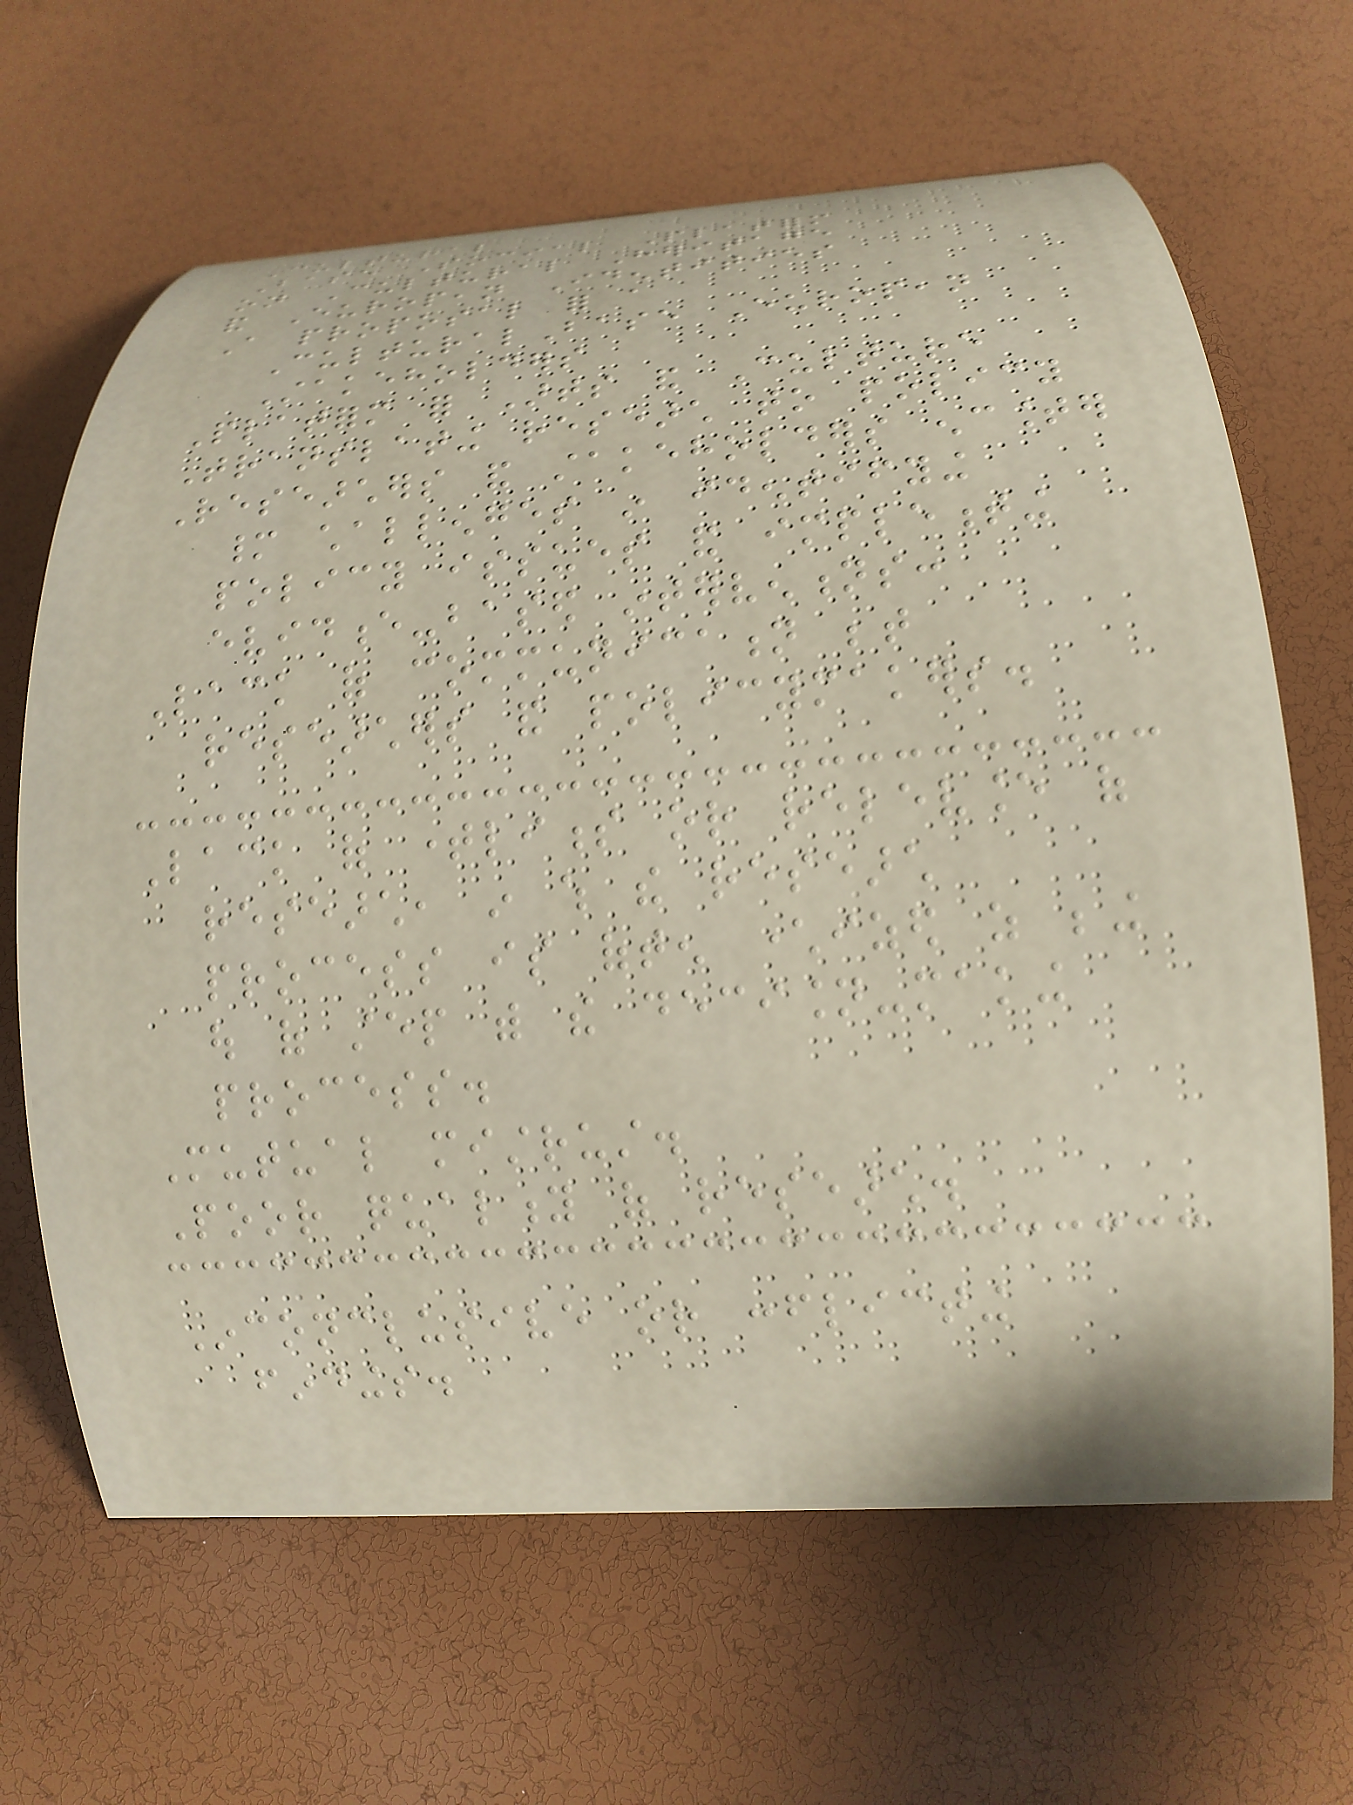Cultural
Base Social Platform
on Cultural Heritage
and European Identities
A proposal for a
CulturalBase European
Stakeholders
Platform for Arts and Culture
Translating research to policy
Researchers and stakeholders encounter
many challenges in identifying
policy issues and implementing
evidence-based interventions:
Lack of communication between
researchers and policymakers.
Lack of timeliness or relevance of
research, in which the research
process is often characterized as being
out of step with the decision-making
process.
Mutual mistrust.
Poor quality of research.
Inconclusive or conflicting
findings.
